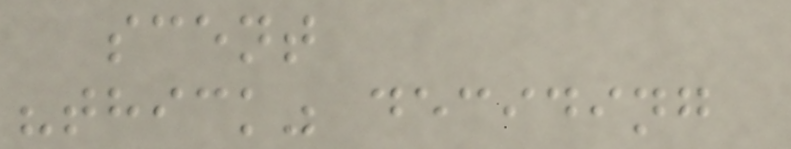scent
"thick" deciding
